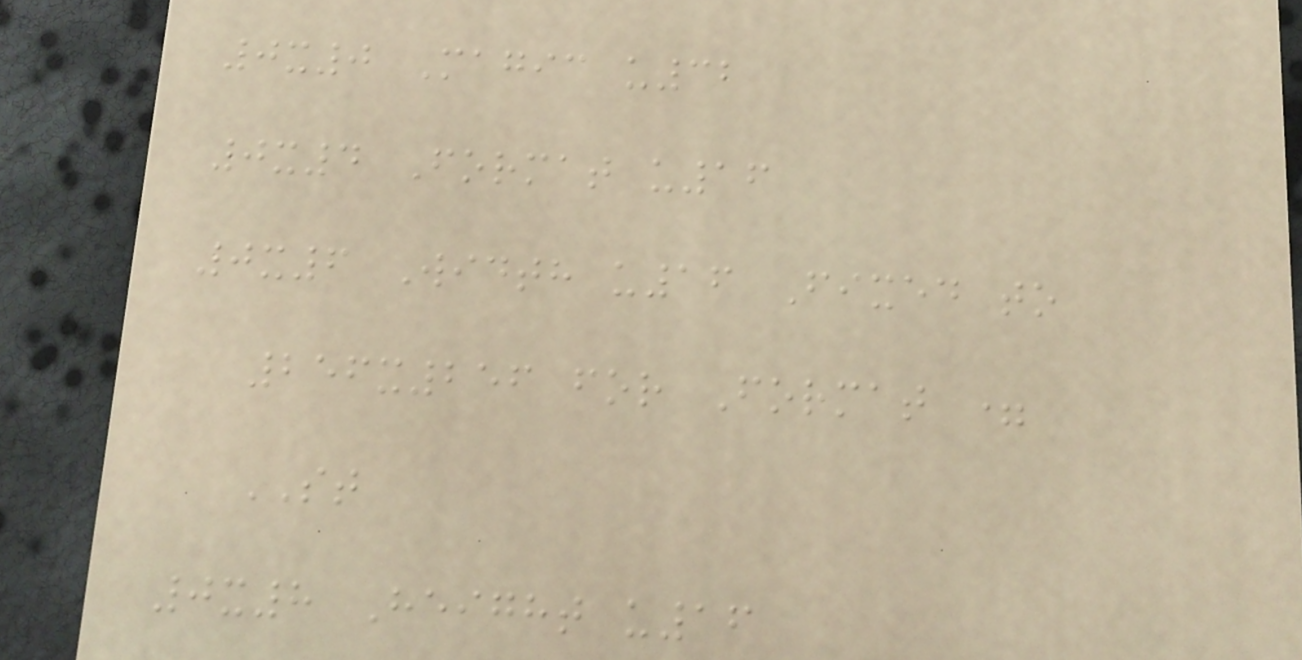0x0 Magic u32
0x4 Format u16
0x6 Width u16 Fixed to
256x256 for Format =
ST
0x8 Height u16
